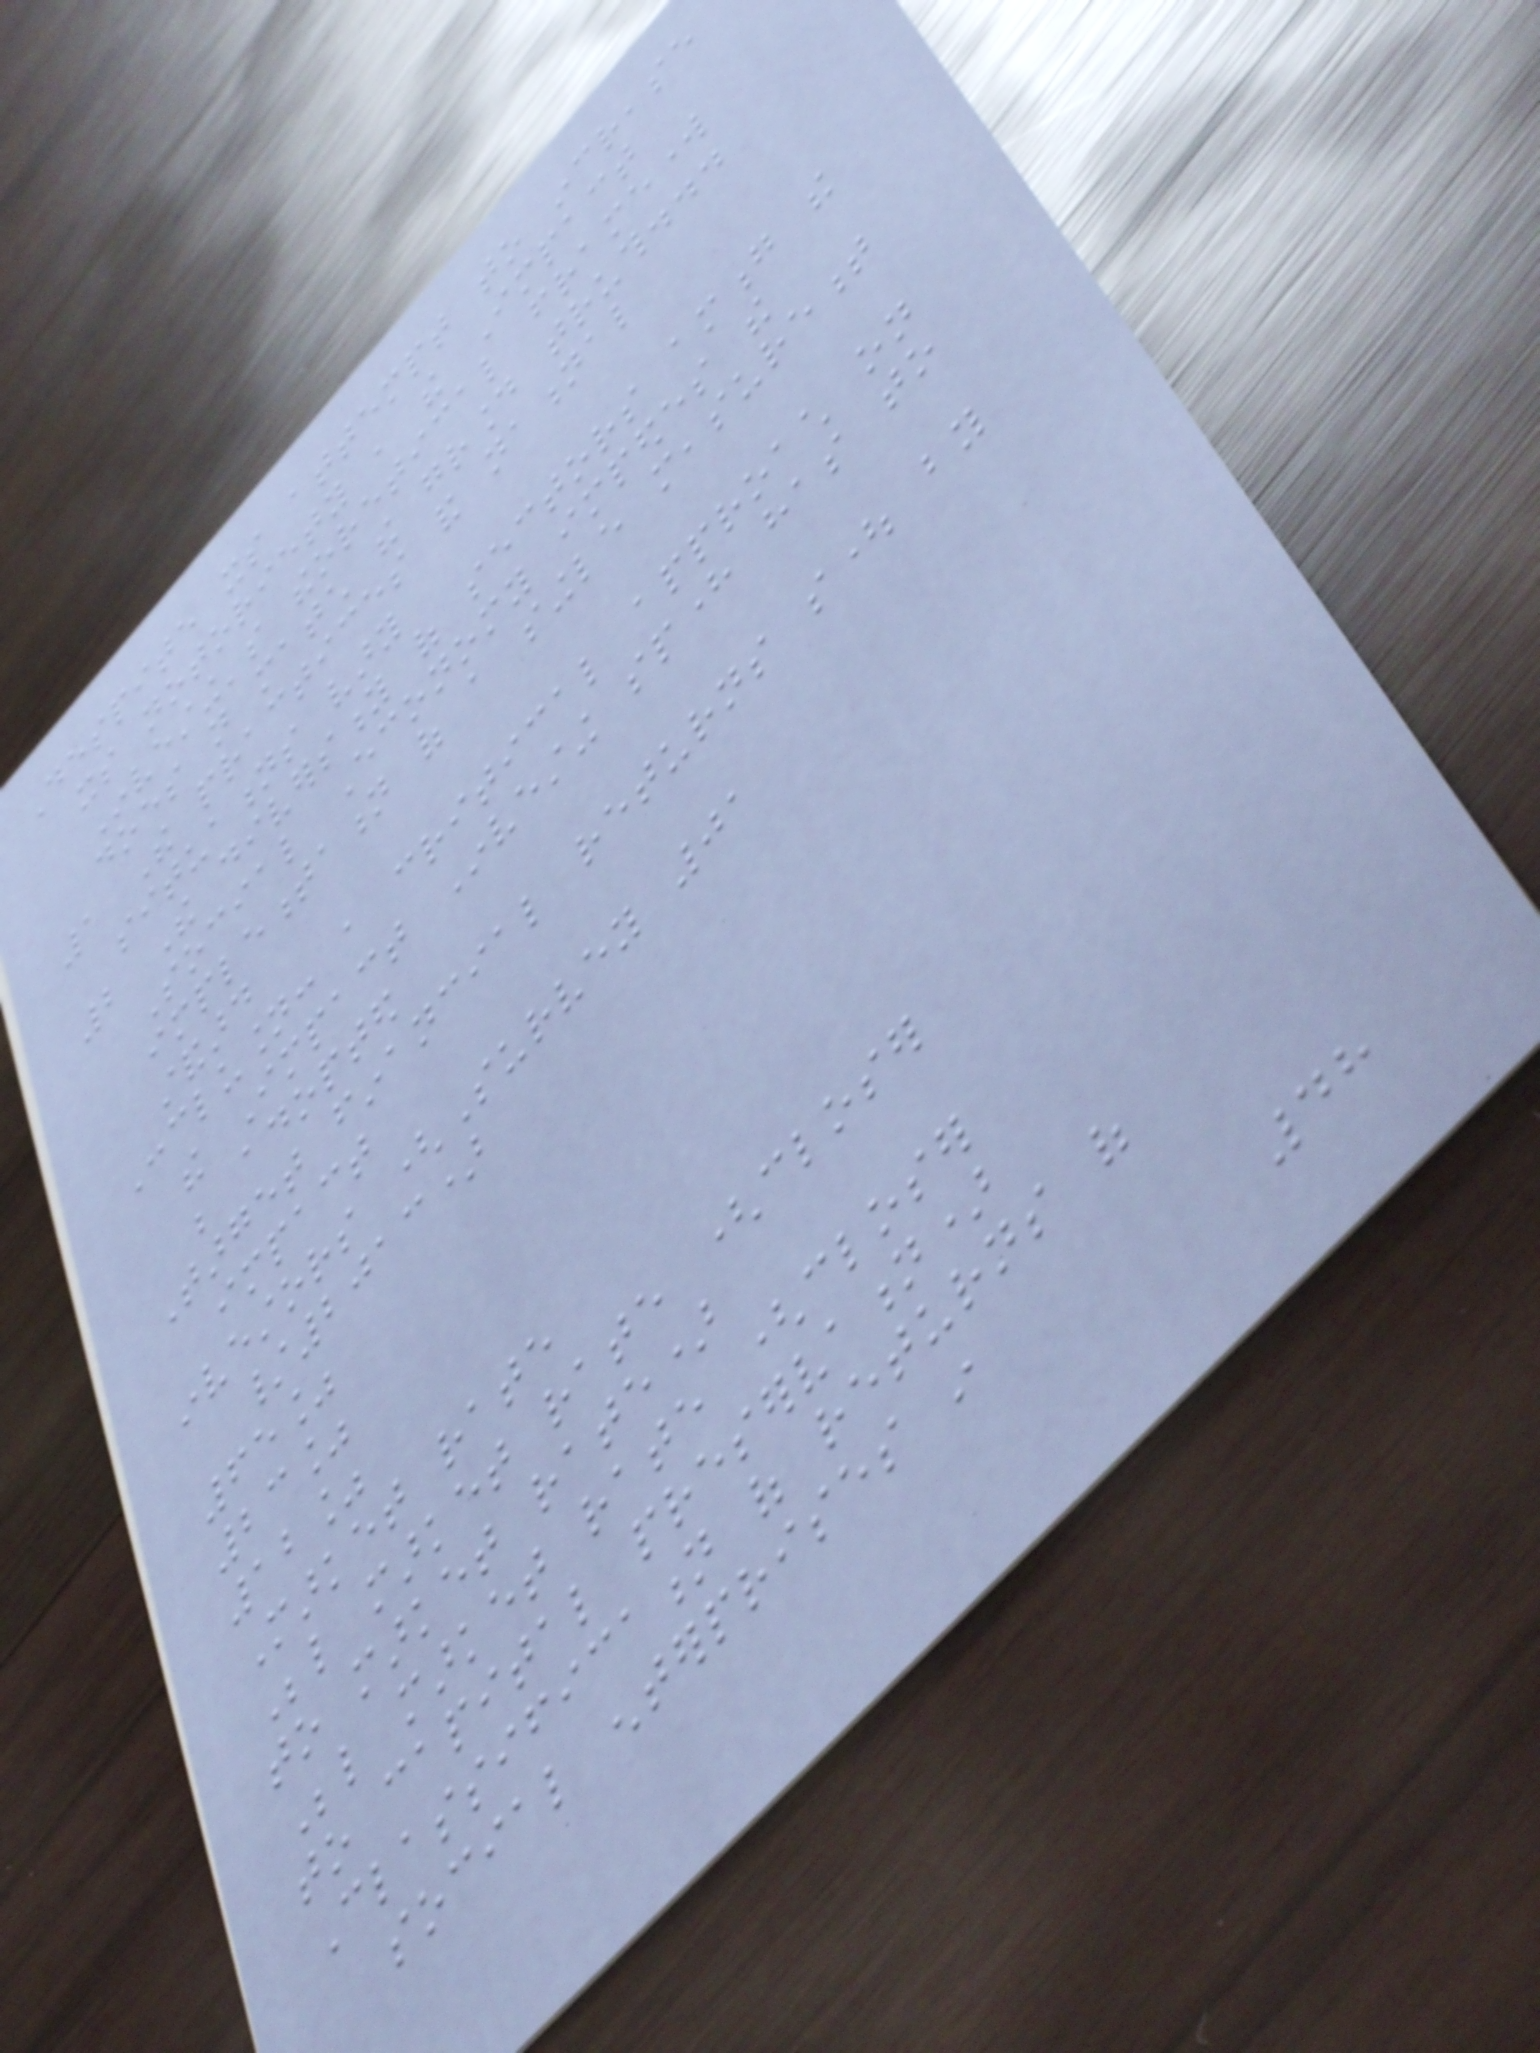Despite its attempt to increase
its notoriety , the Impact
Investing's theoretical framework
does not match the ground truth...
1 The practices and national
situations vary
2 The diversity of sectors among the
Social Economy impedes the
implementation of a single measurement
standard
Conclusion: a critical approach on
the Impact Investing sphere has to
be adopted
Target financial returns sought by
impact
investors (Survey 01
/2013)
65%
23%
12%
Market rate
Below market rate (closer
to market rate)
Below market rate (closer
to capital preservation)
Classification of returns of
social enterprises in
48
